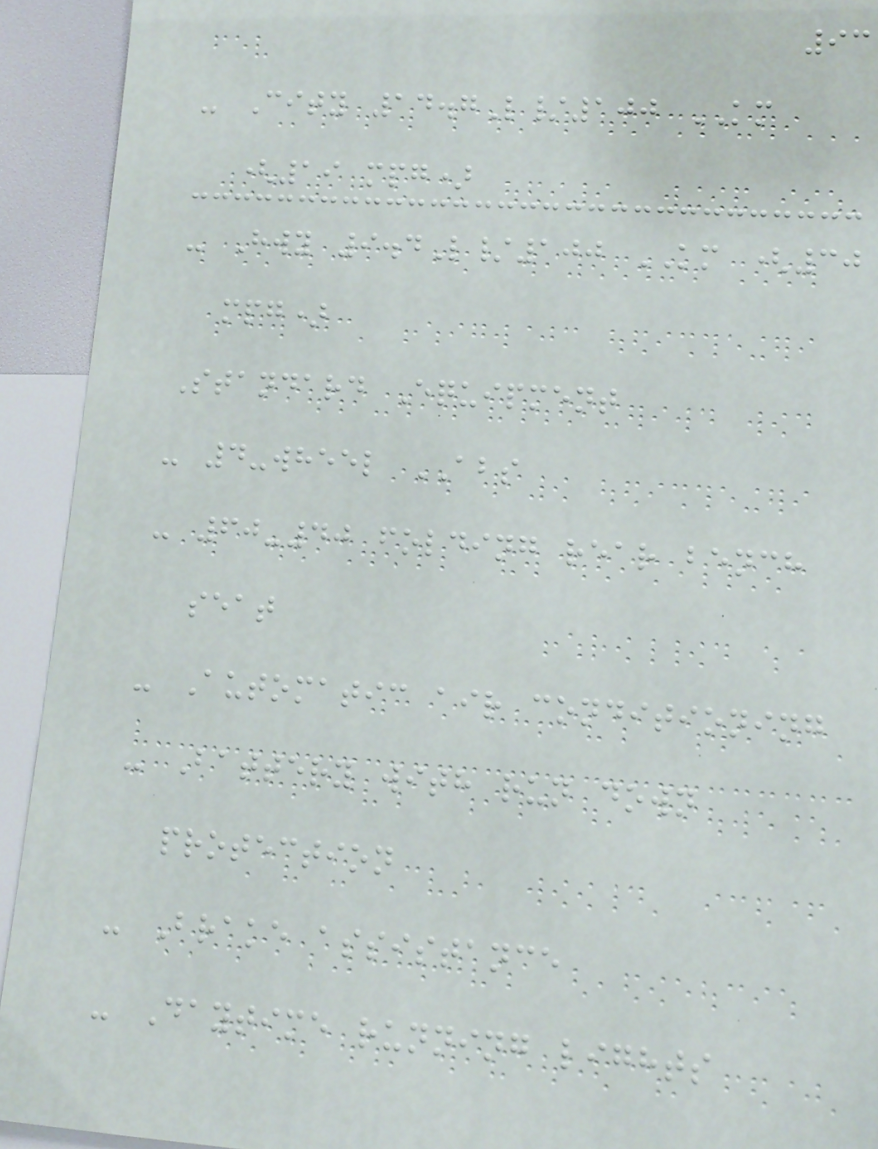93
- City 14.7L/100 KM
(19 mpg)
- Hwy 9.4L/100 KM (30
mpg)
Standard Equipment
- 4-wheel ABS
- 60-40 folding rear bench
seat
- Automatic air conditioning
- Battery with run down
protection
- Brake assistance
- Daytime running lights
